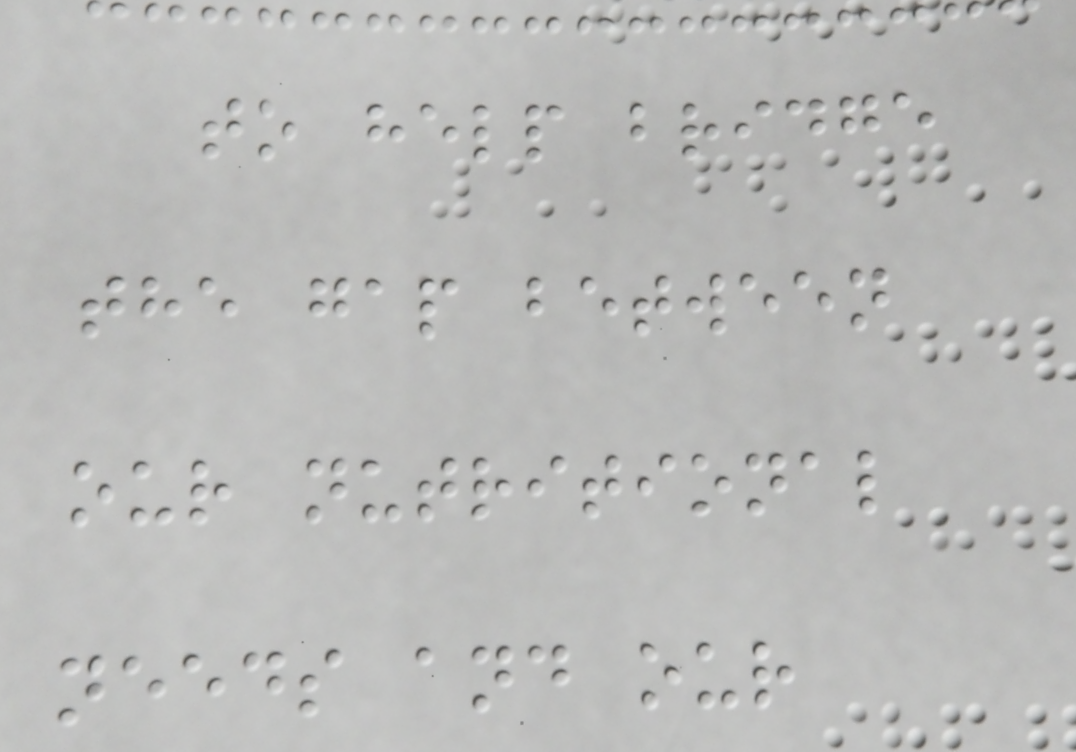to help bridge
the gap between
our nutritional
needs and our
